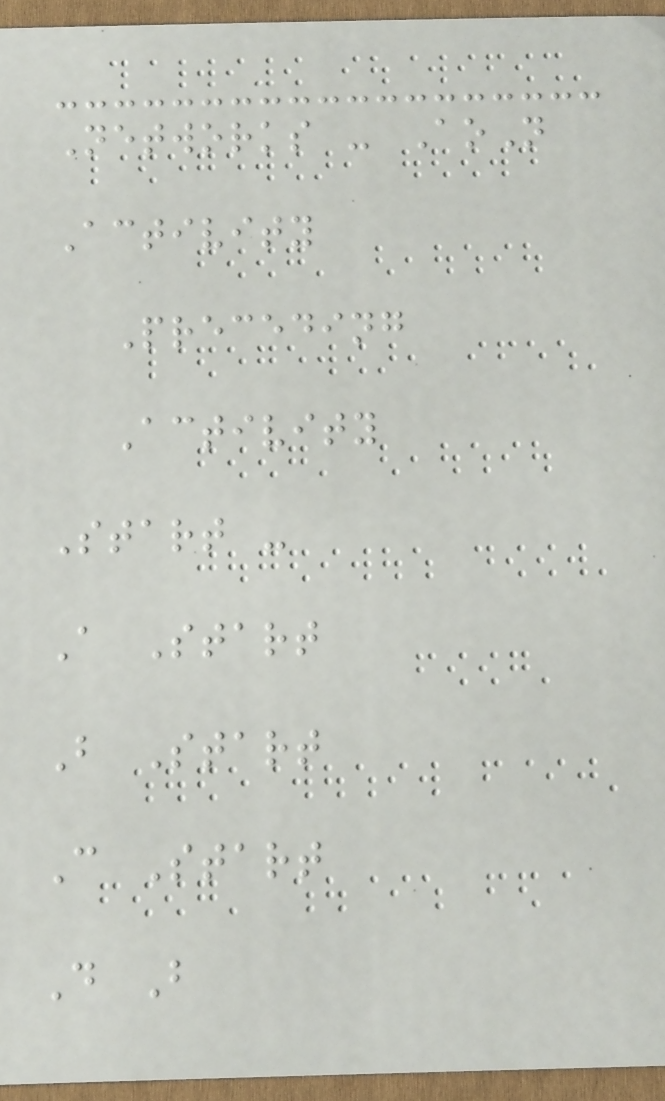Networks - AoN
Activity
Preceding
Activity
Start -
A Start
B Start
C Start
D B
